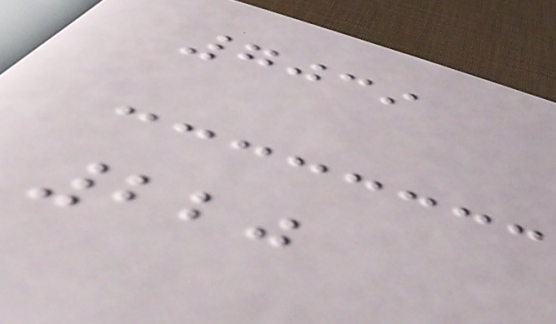7039
220
